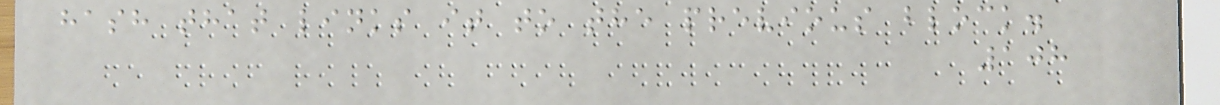hash that links it to the previous block.
108
